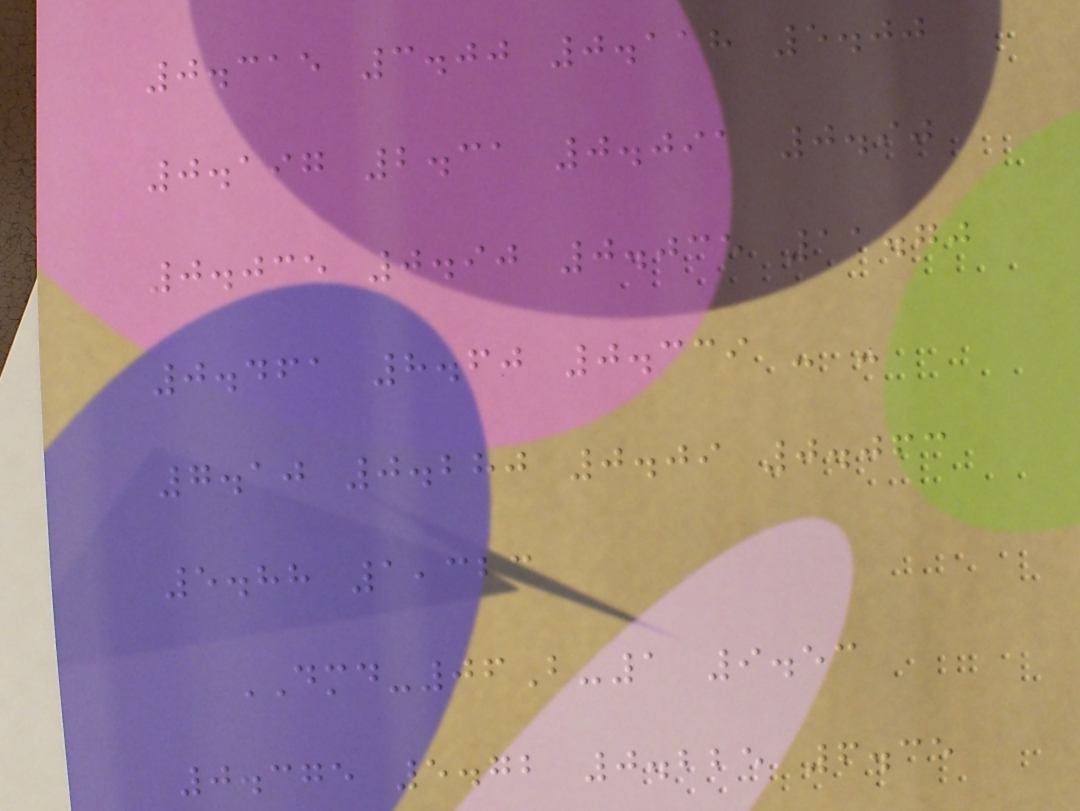0.315 3.00 0.118 5.00
0.197 2.31 0.091 0.90
0.035 0.90 0.035 11.70
0.461 8.60 0.339 - -
7.10 0.280 0.09 0.063
5.88 1,323
DMD-06B-1 9.53
0.375 5.72 0.225 6.35
